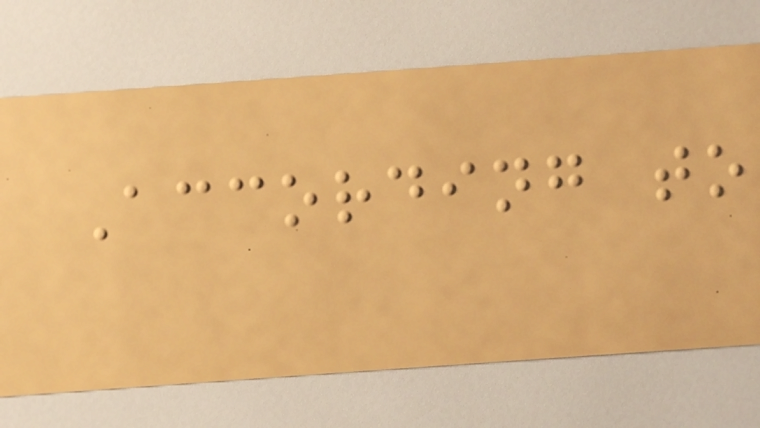According to
